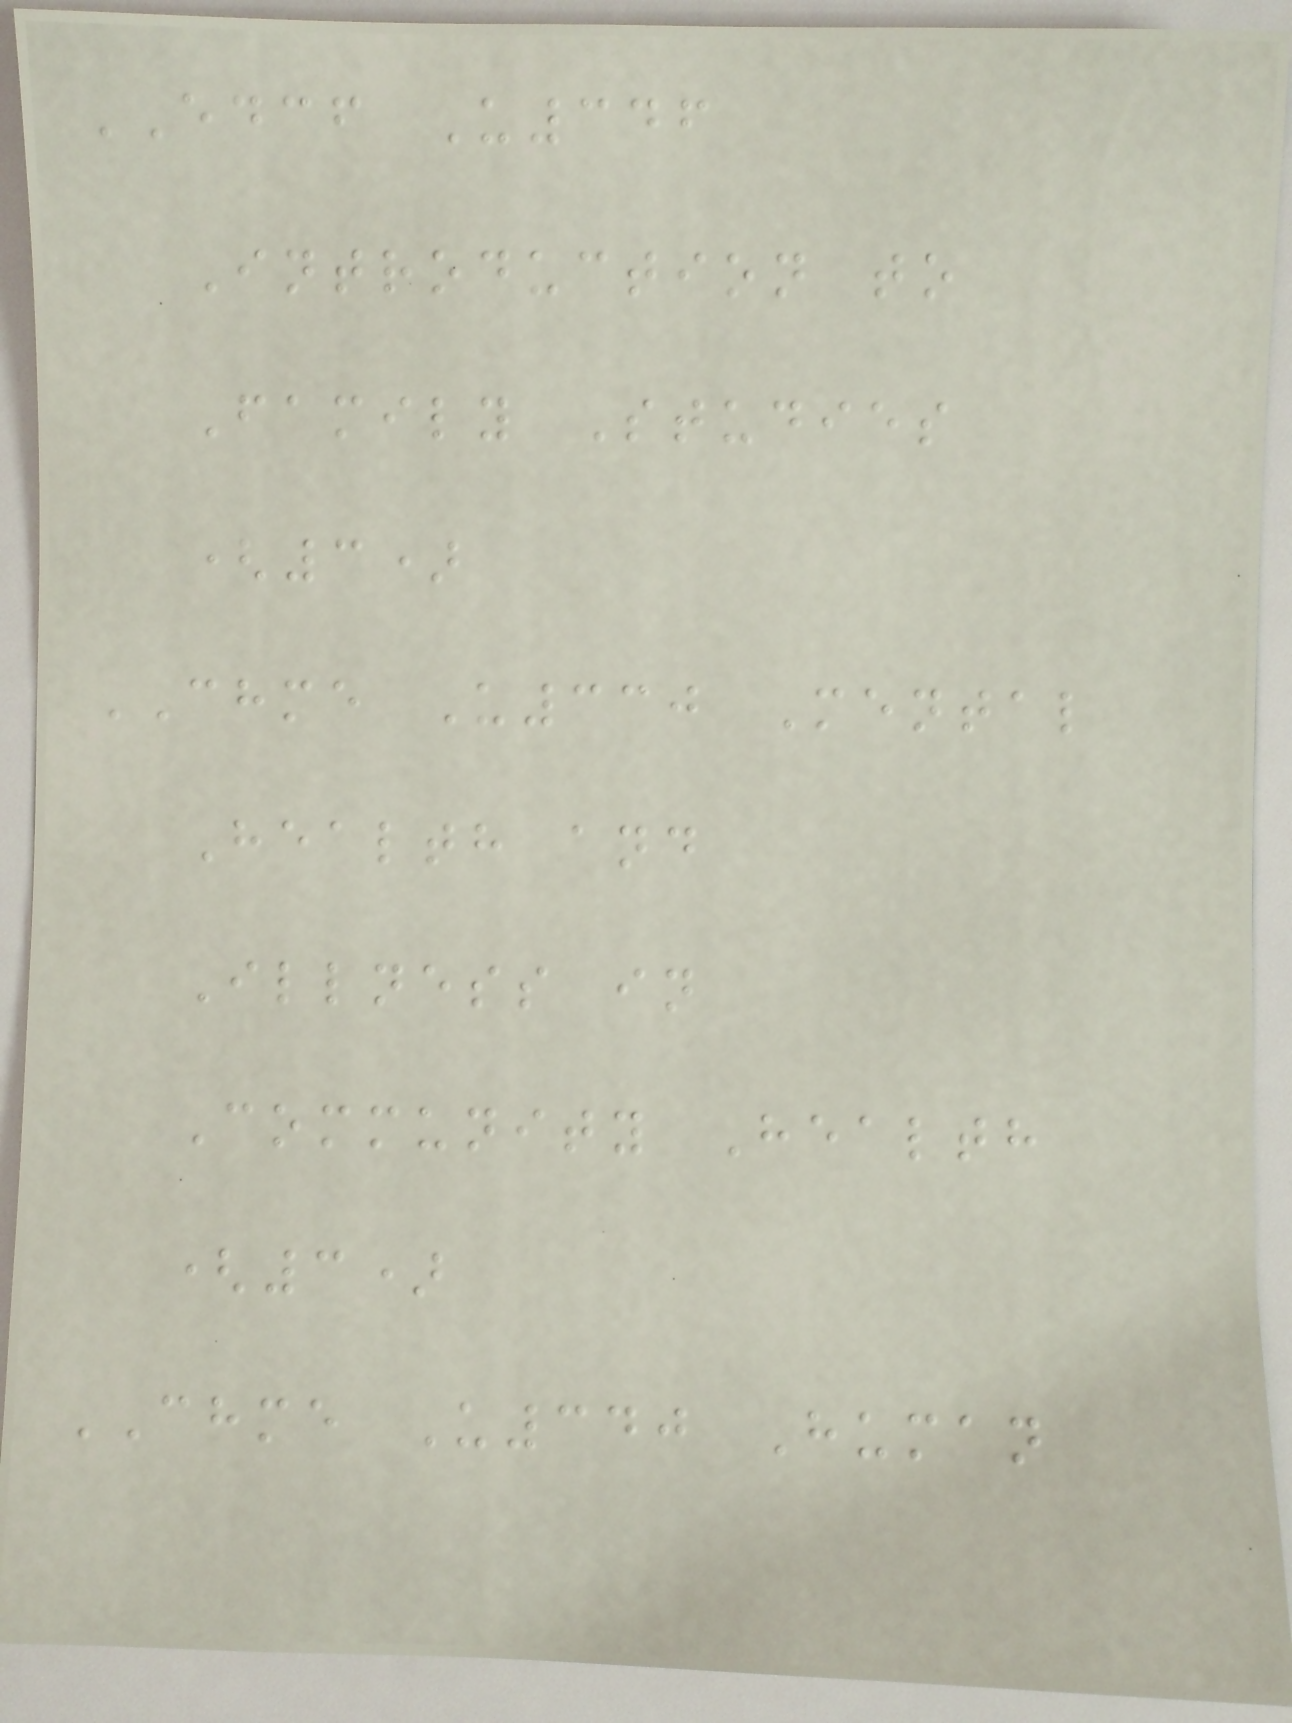EDCF U346
Introduction to
Family Studies
(3)
CHME U330 Mental
Health and
Illness in
Community Health
(3)
CHME U340 Human
